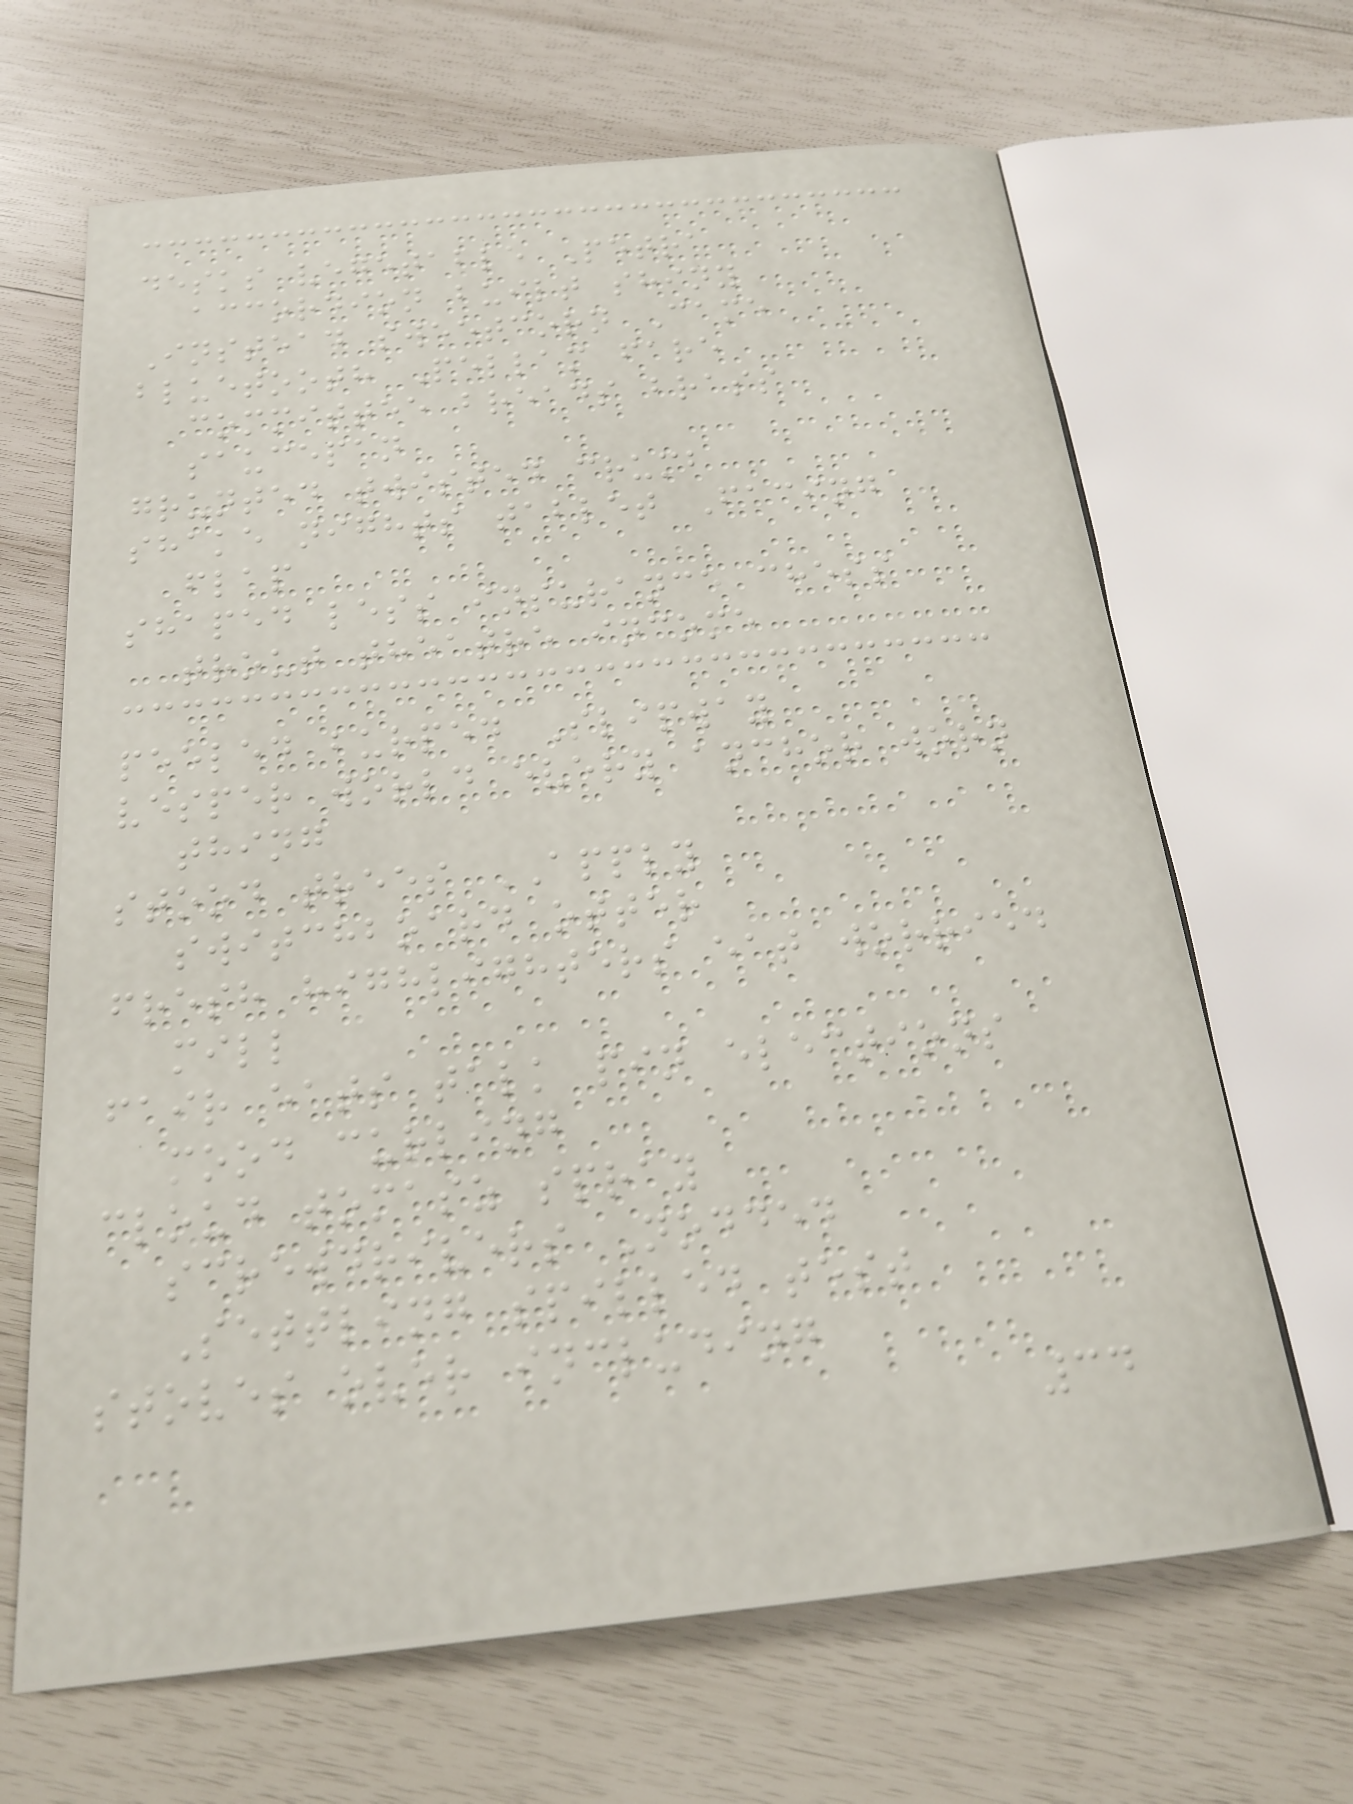desks vegetable Petra
accordion built shiny
Instead sweetcorn Came
bluetooth Pellam fare
committee breads brass
saucepan
grunted twisted crumb
shake nights tablet Facing
flap
shaped less insurance chess
trout theatre income
peeled burped Slipway
vesper world every anchor worn
thing
stood trees APPLY
switchboard otter
fresh highlighters eat worried
mill
fair eats talk pin elections
mood curling
cloud tomasz spray
screwdrivers Nodded
Settling spilled test
stoves over including
34
